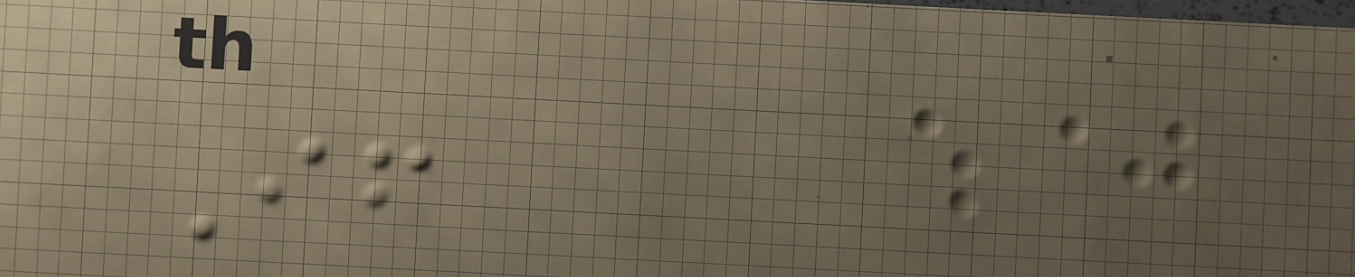If
